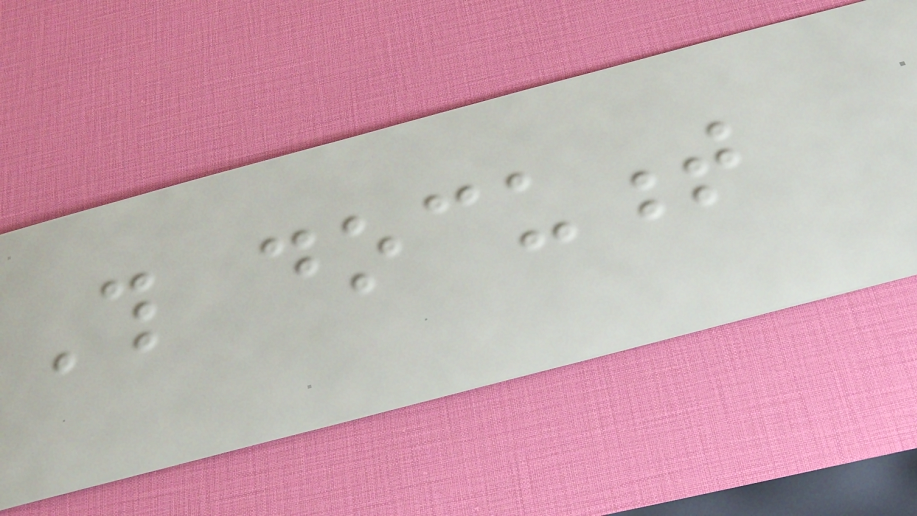This document
